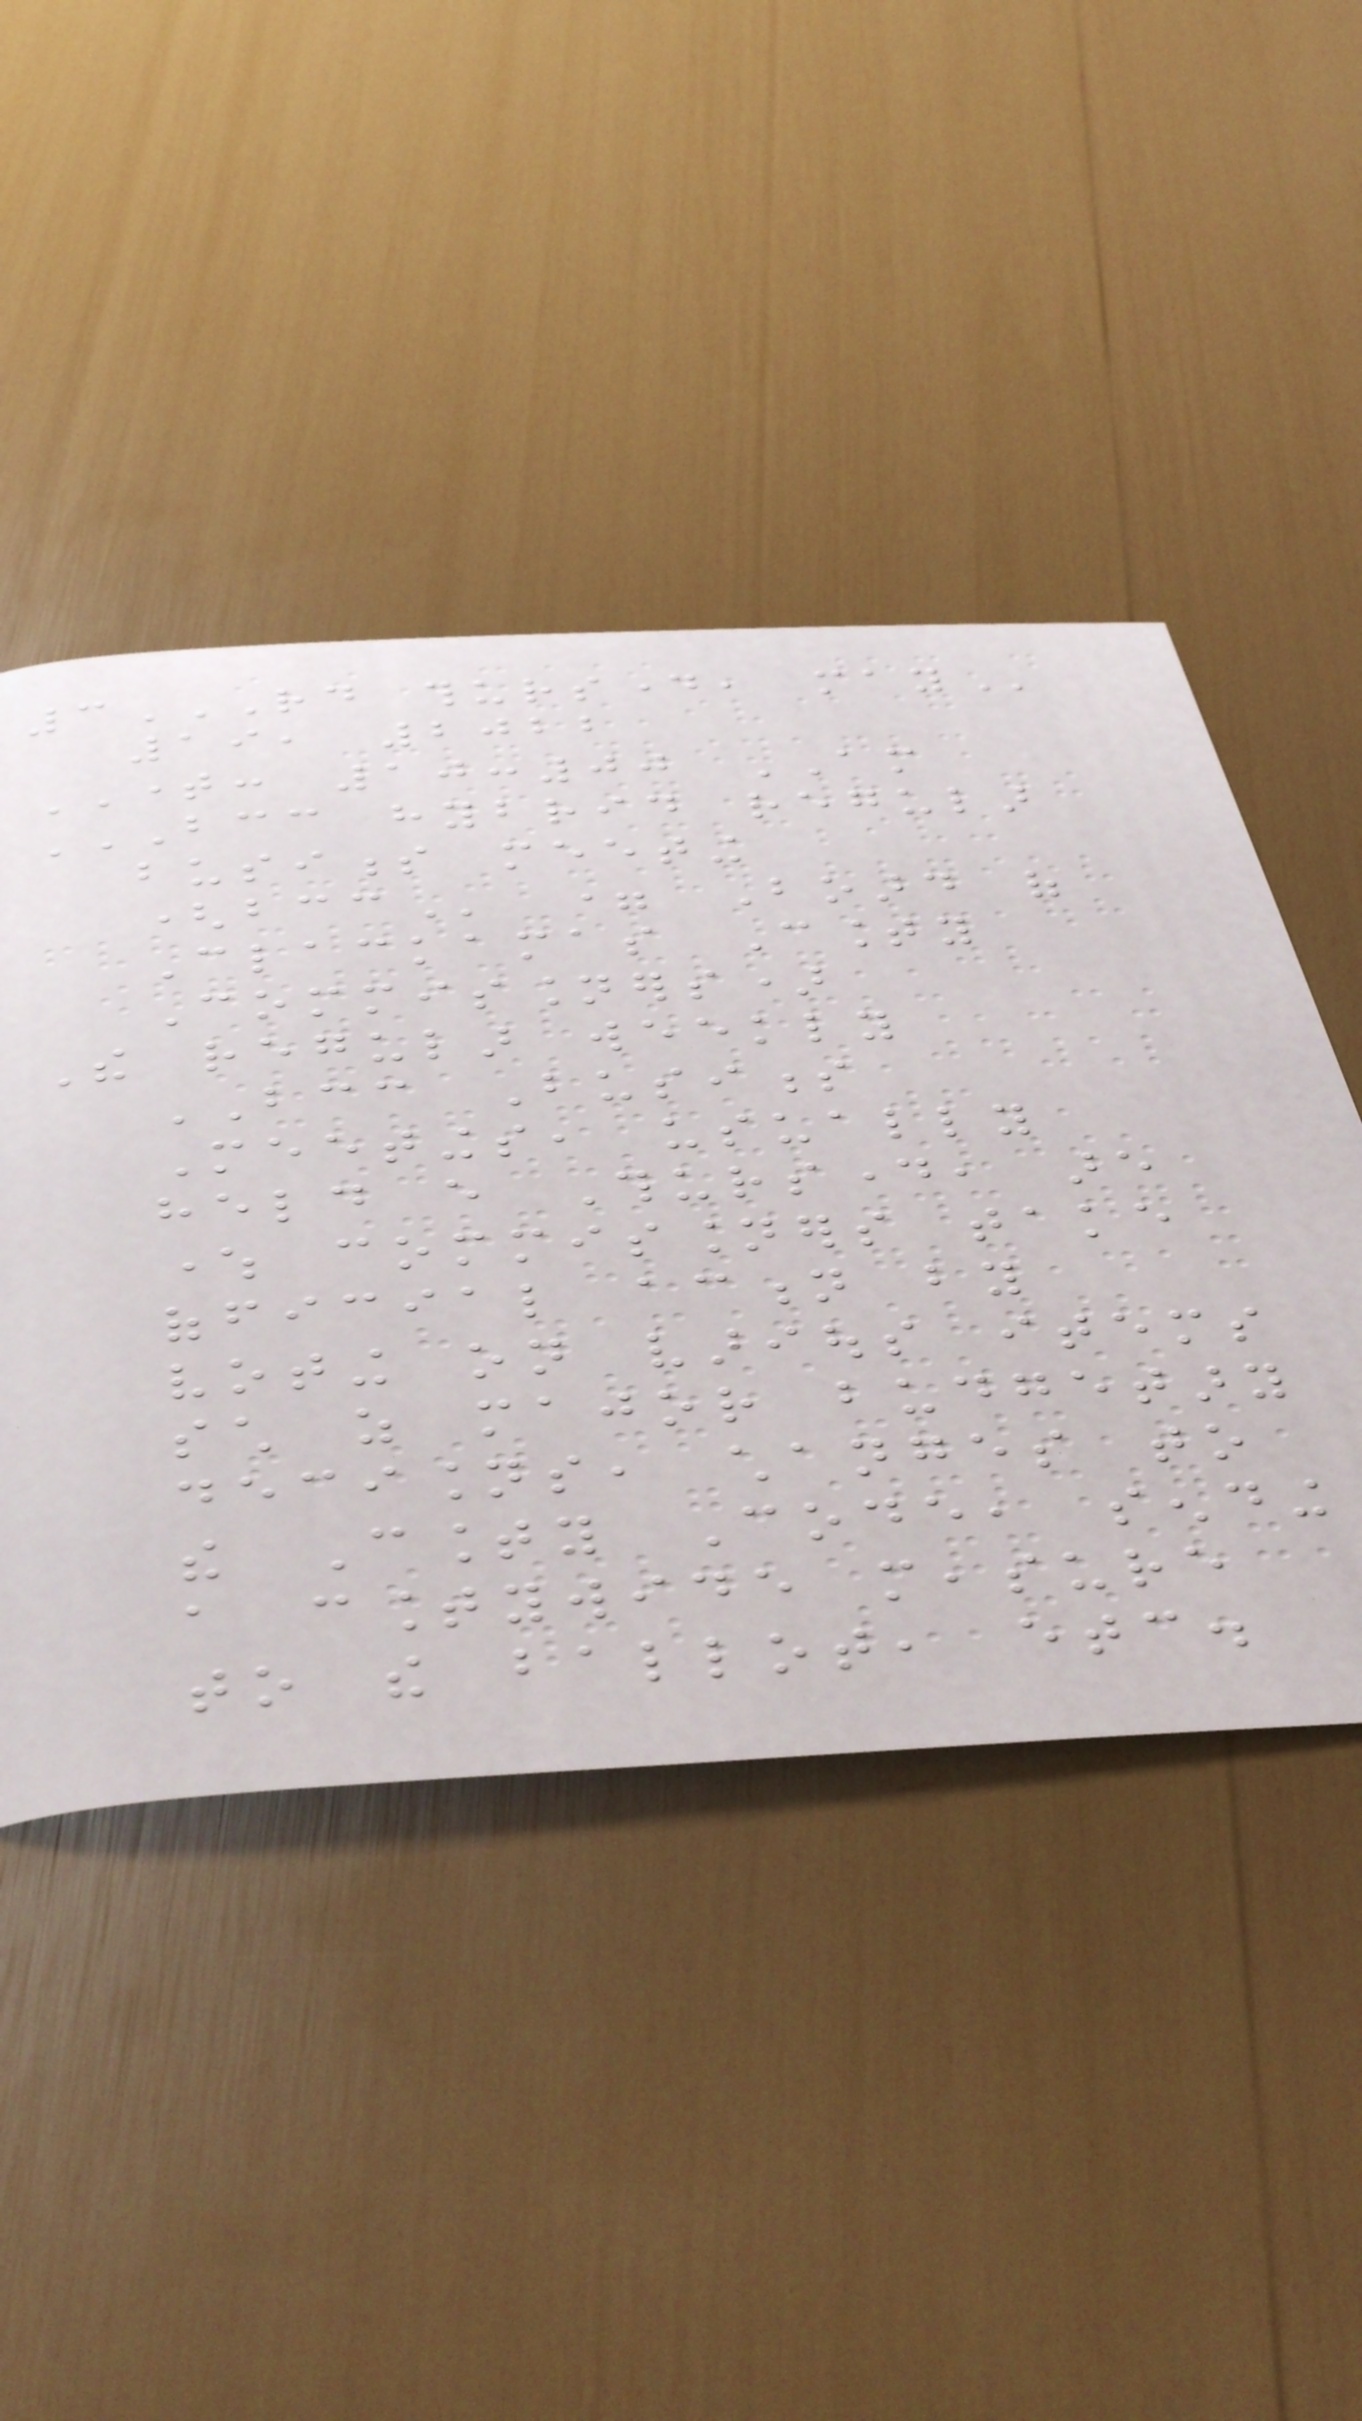3RD THURSDAY, MAY
19, 2022
TIME: 10:00 AM
BCC HYBRID REGULAR
BUSINESS MEETING
(BCC = Board of
Clackamas County
Commissioners)
The regular weekly
BCC Business
Meetings, usually
held every Thursday, are
where commissioners take
official action by
voting on various items
such as major budgetary
decisions, changes to
the County Code, sending
a countywide measure
to the ballot, etc.
